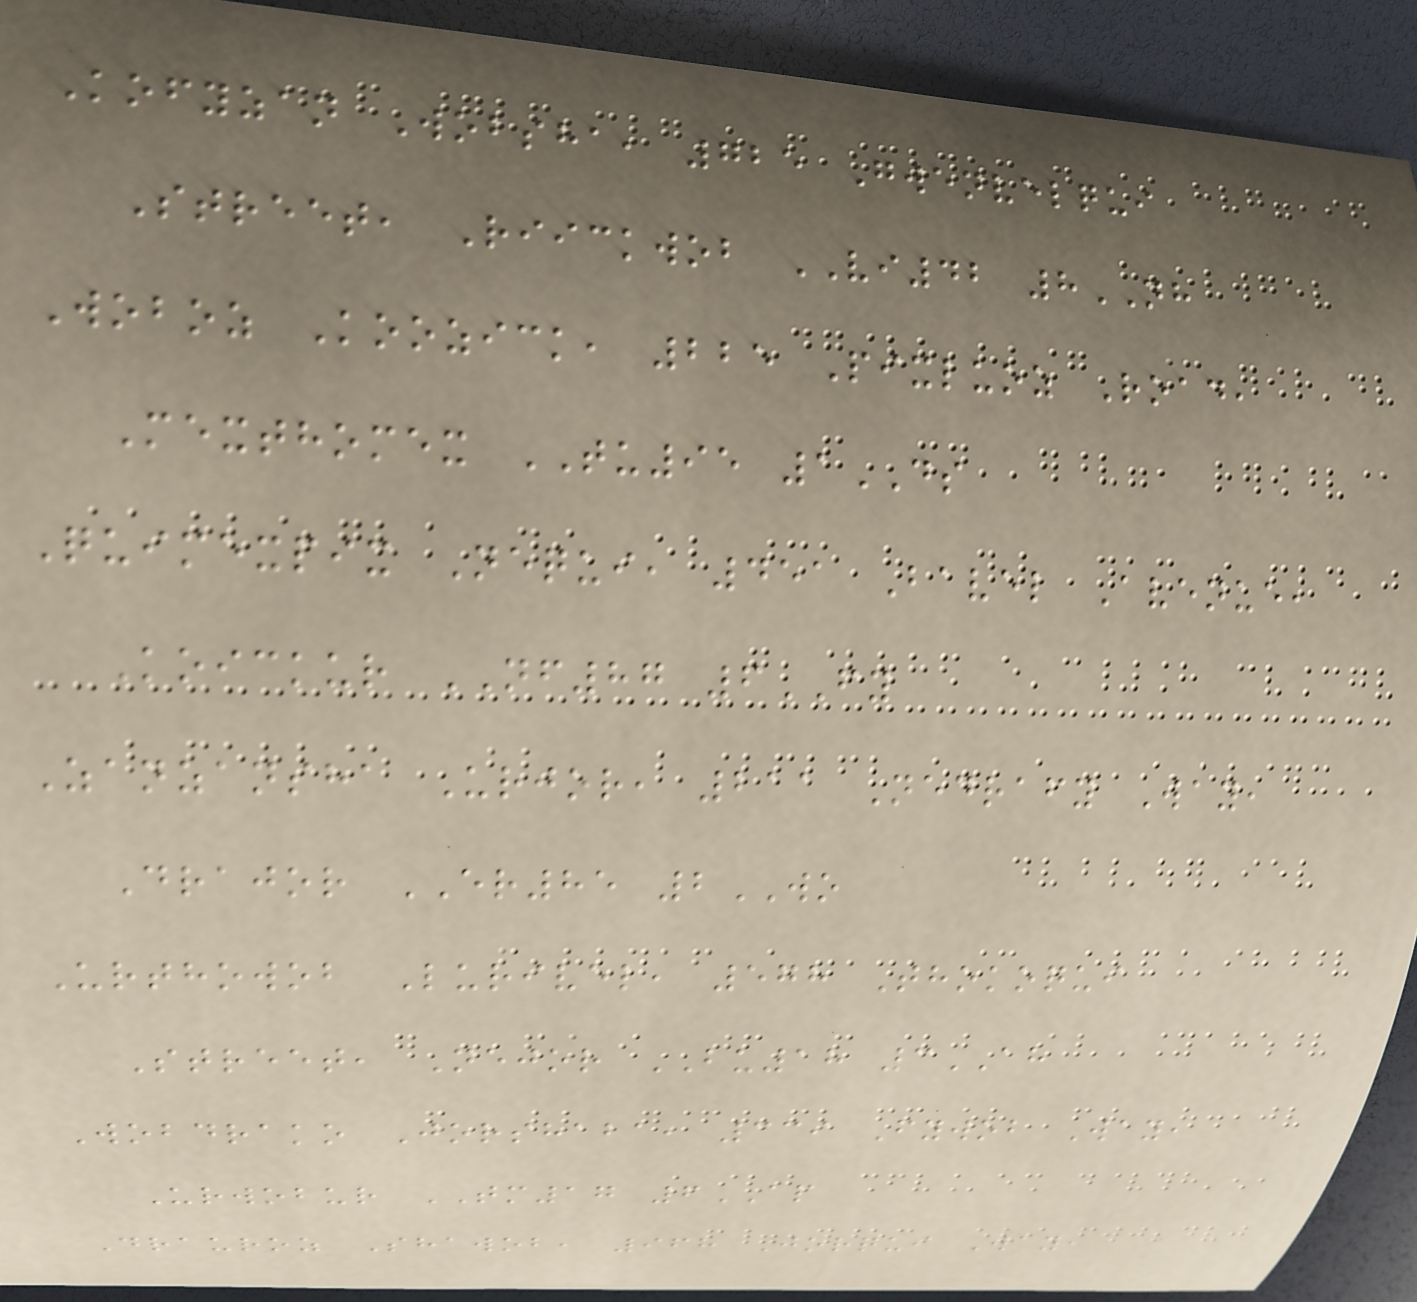Kofyzan Wobsha, 725 Gwenvelqui
Street, Riickwob VI42 8NH
Woboz Koozick, 225 Pixluoz Road,
Mexthomex TU95 1DS
Quimexpix Nequi, 451 Bavel Avenue,
Koickur NF87 6FY
Zanzansha Urjor, 211 Nedrafy Way,
Drajor ER85 2WO
Urthowob Lurivel, 578 Thokoqui
Street, Nejor BU18 3AH
Wobdrako Jorshaba, 339 Fywob Way,
Urwobur TM17 6AP
Drauroz Shawob, 968 Jorqui Way,
